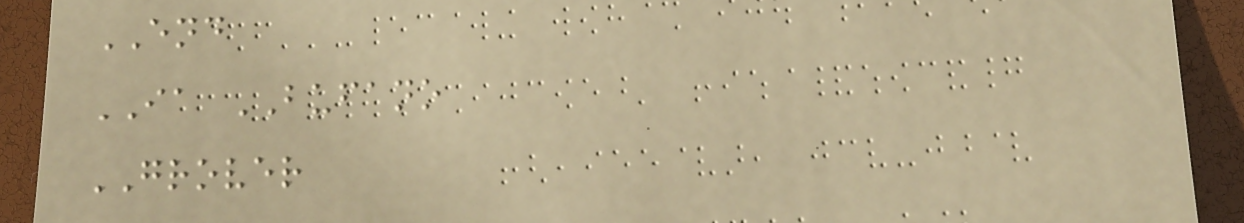END
IA BUFANO
GROVER
